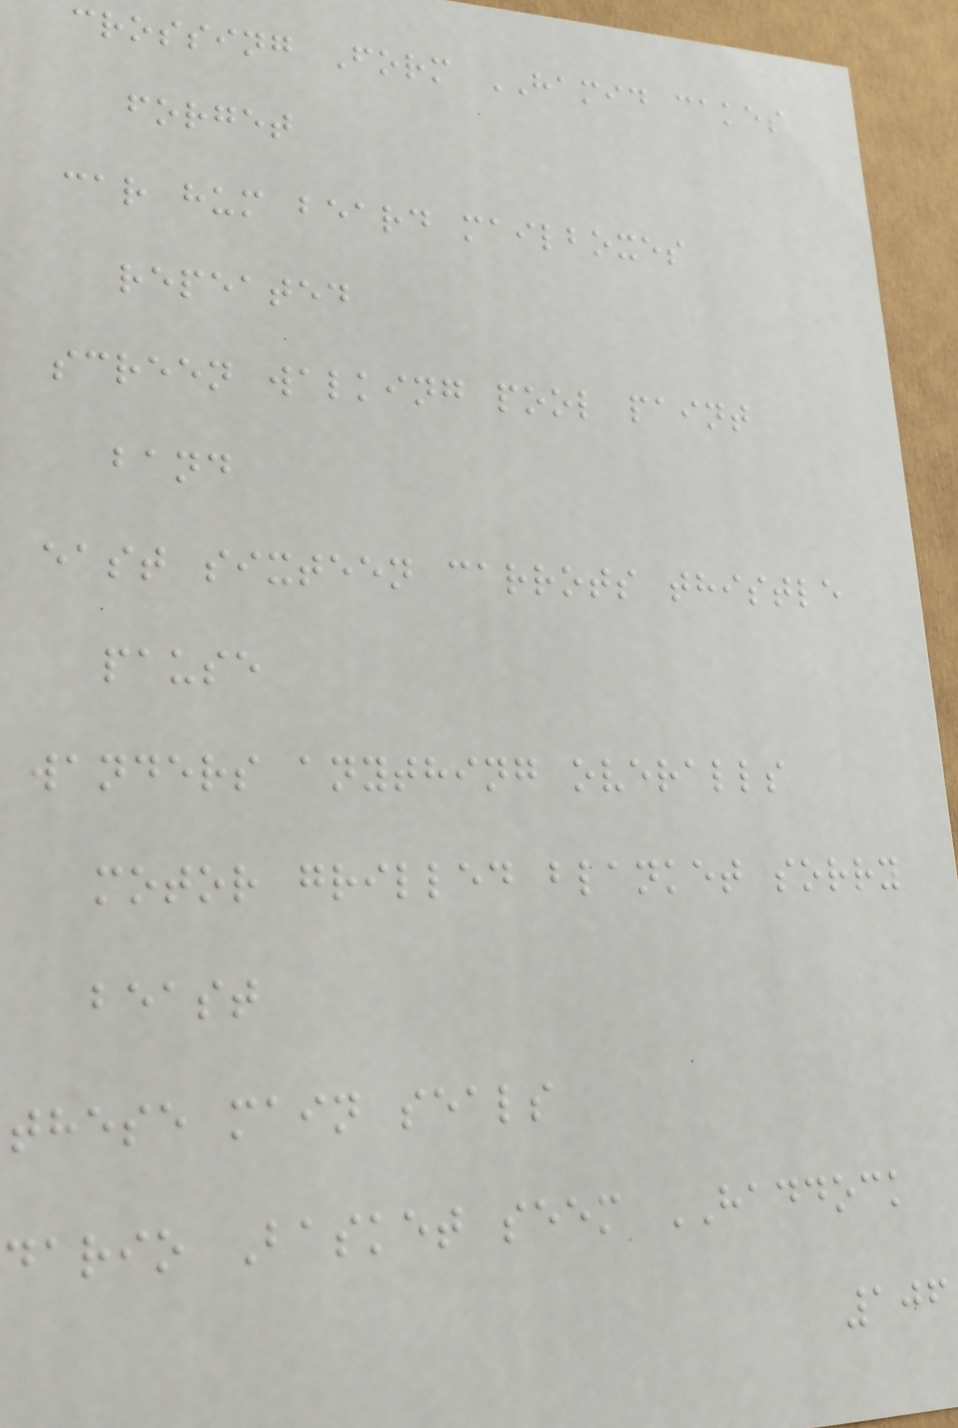crossing Form HAMID cakes
forget
car hum beard mailboxes
repeated
screen walking pool paint
band
east sixteen carrots thistle
pause
wanders anything overalls
motor grilled blanket sorry
beast
these main seals
dario Basket seem HADDOCK
106
